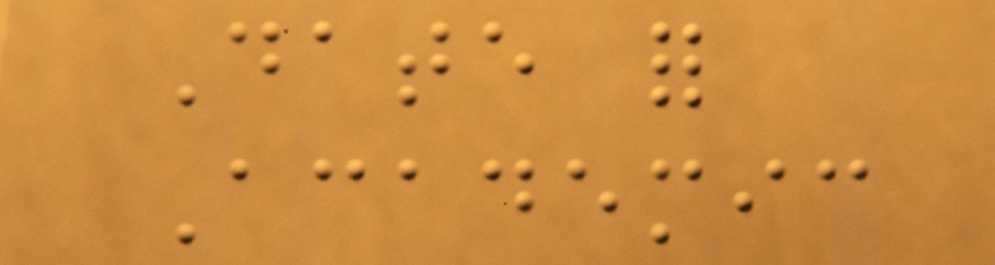Date for
Academic
